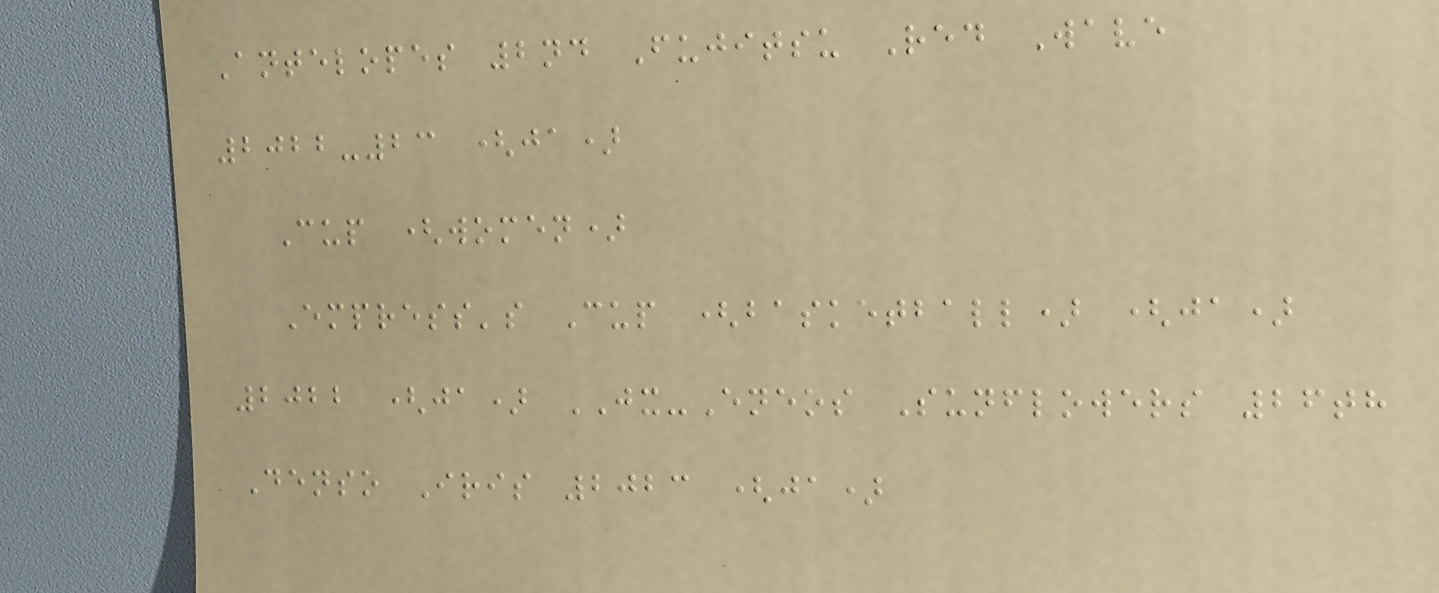Antelopes 2nd Fujitsu Red Wave
2022-23 (ja)
Cup (women)
Empress's Cup (basketball) (ja)
2022 (ja) JX-Eneos Sunflowers 26th
Denso Iris 2023 (ja)
